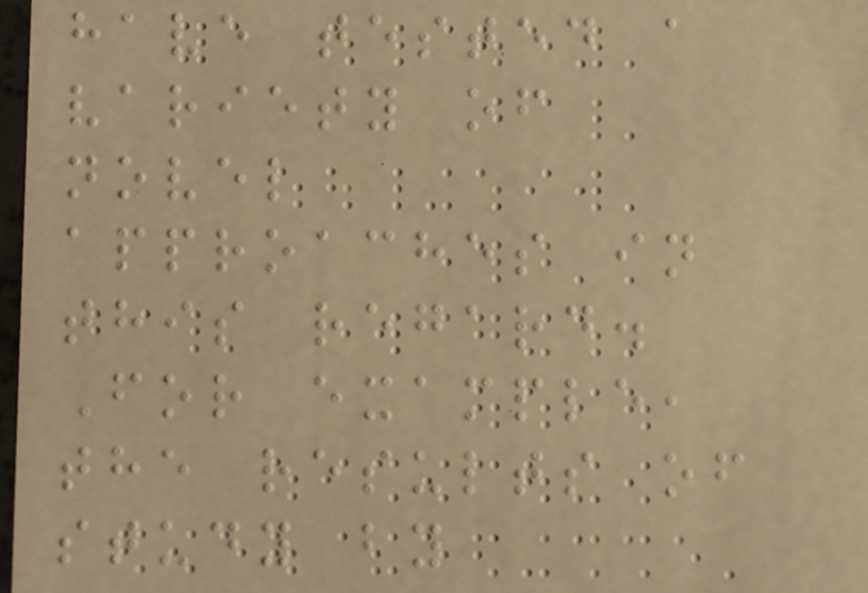have tested a
variety of
novel
approaches in
this regard.
For example,
the results of
study by
